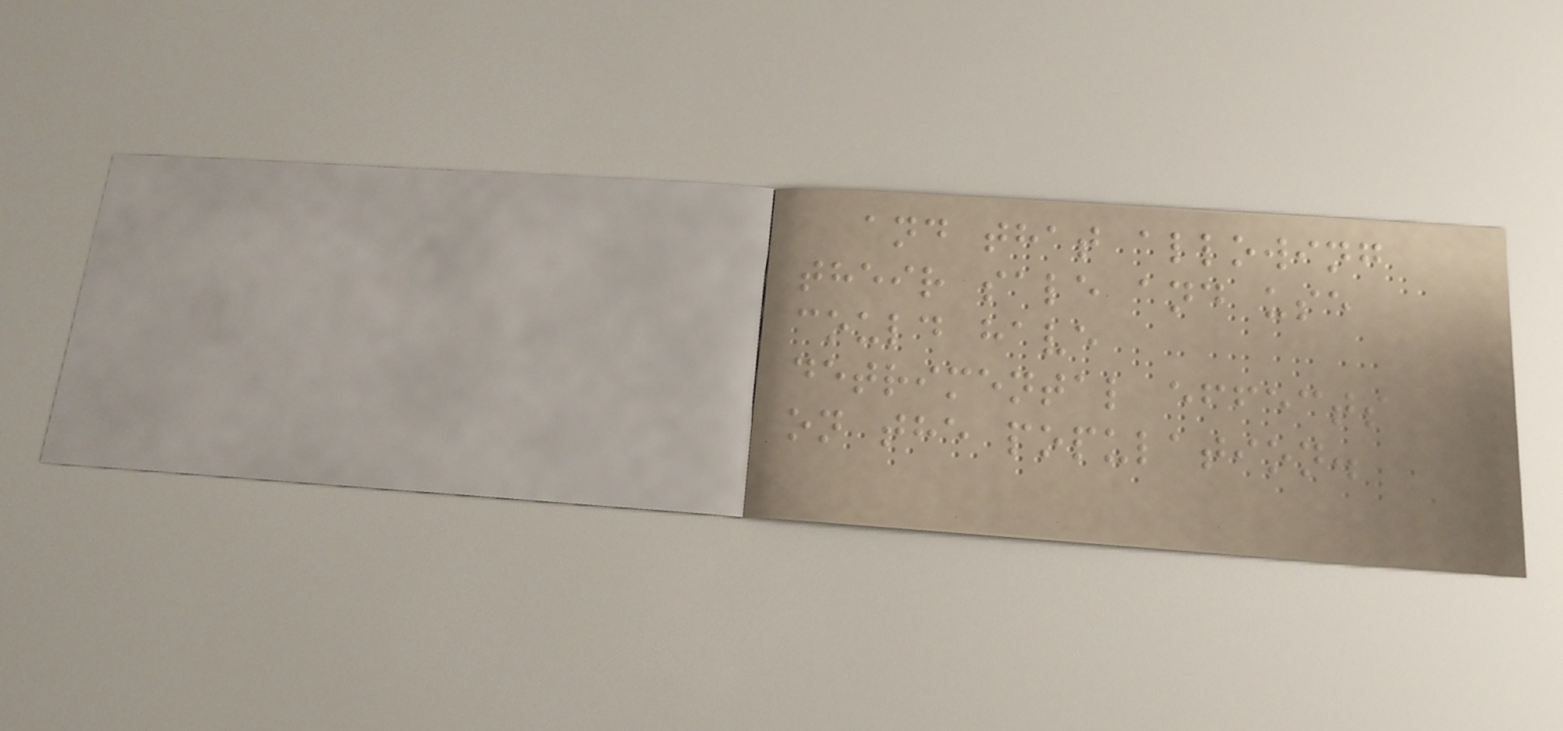and that allowing
their sale and use
could have
detrimental effects
on the population.
